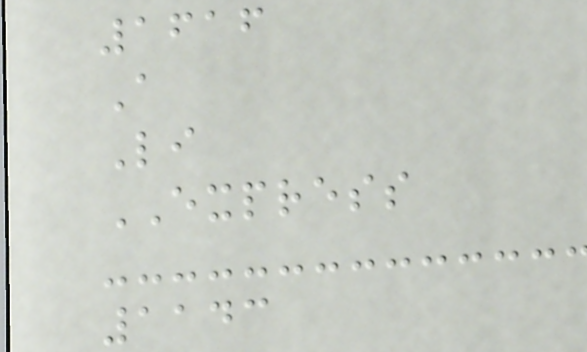1616
A
Li
EXPRESS
1143
